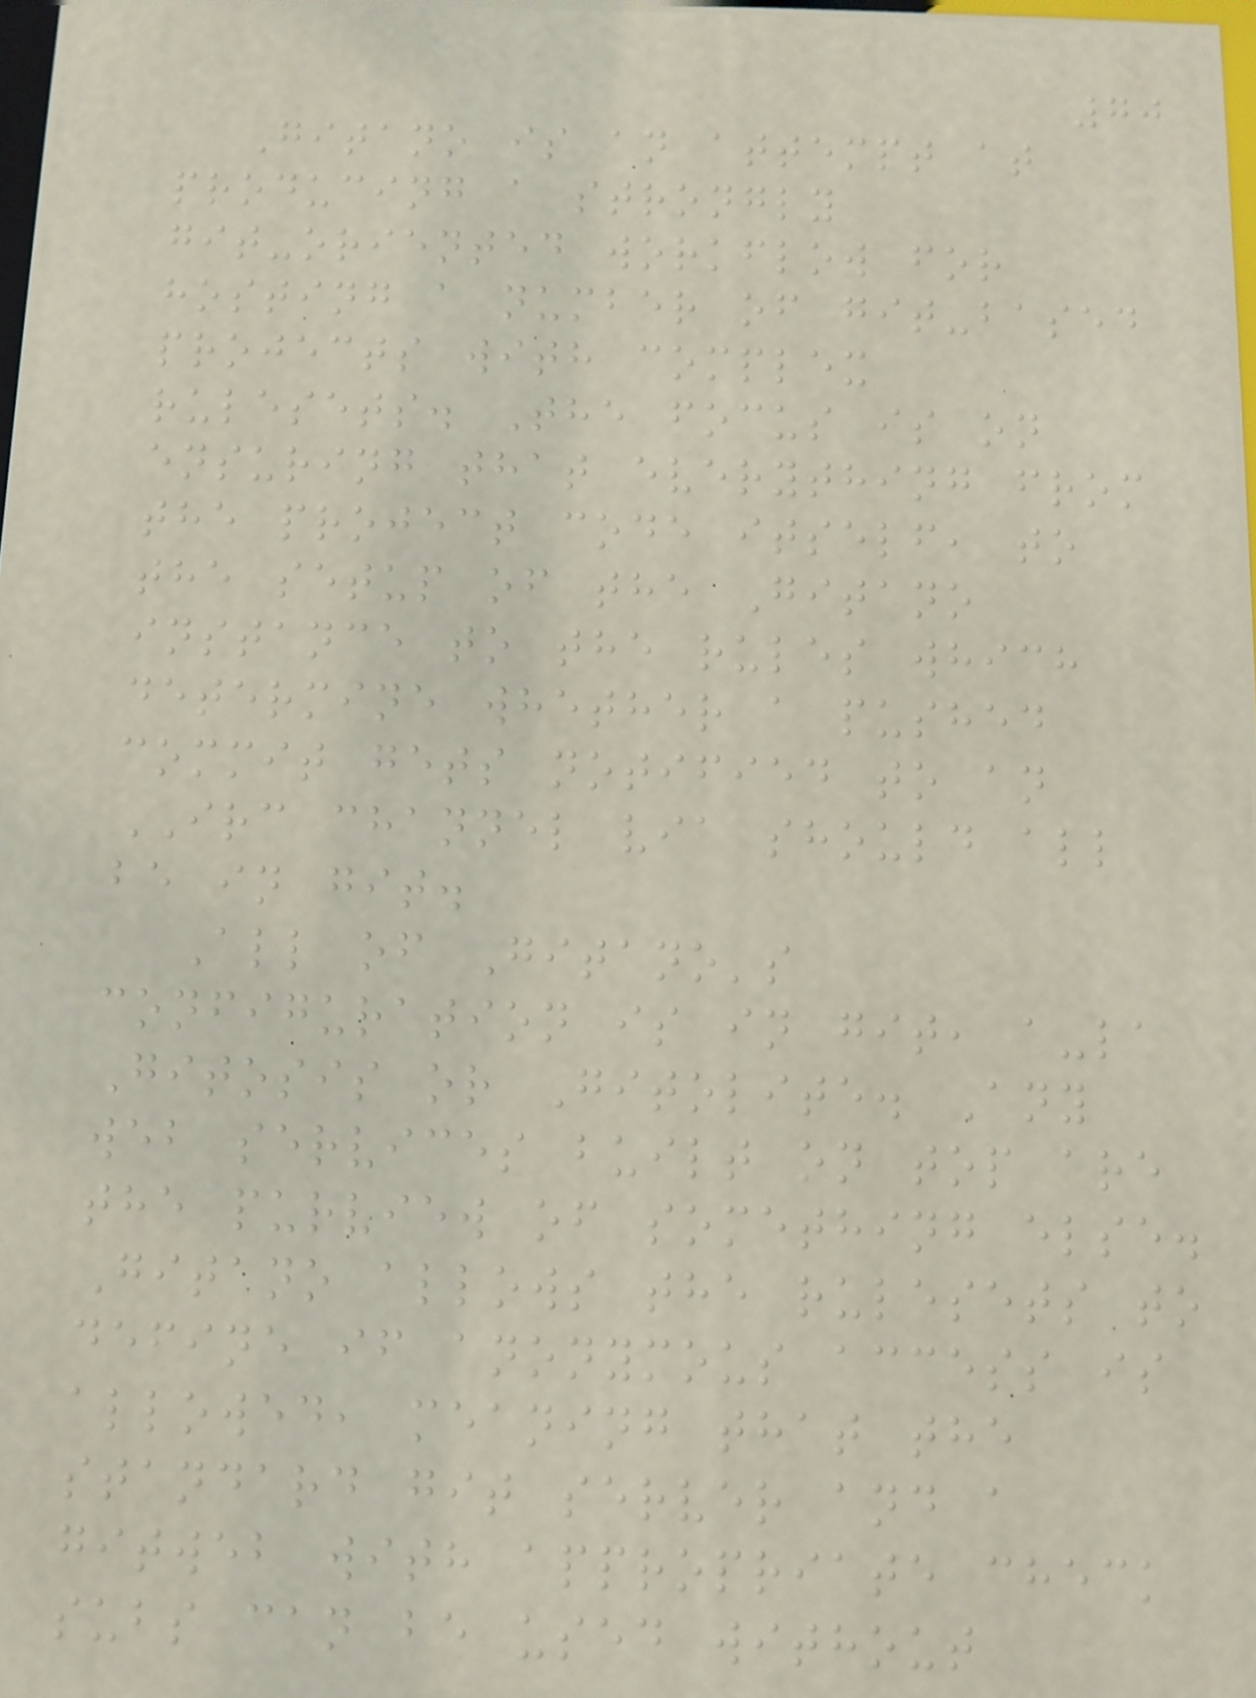70
Gitano is an attempt at
producing a strongly
git-oriented workflow for
hosting a number of git-based
projects with complex
rulesets. The focus is on
ensuring that everything from
the project code itself, to
the setup of the Gitano
instance to the rules which
determine whether a pushed
commit gets notified to an
IRC channel via should all
be in git.
All of Gitano's
configuration is in git, a-la
Gitosis or Gitolite. Any
web services built on top are
the purview of something else.
Gitano allows the rulesets to
define if anonymous access is
allowed, meaning that the
standard git server and a
gitweb with appropriate check
subs can be used without
